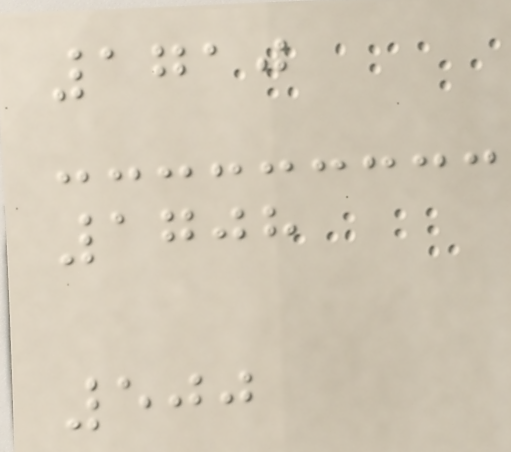1710
1708
500
